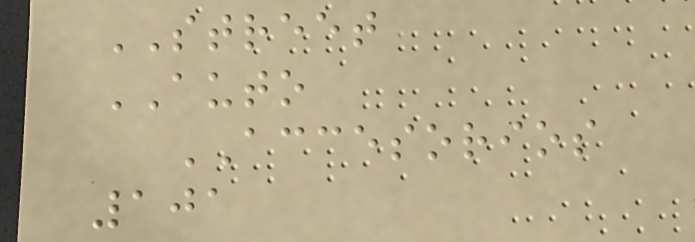STREET
AUTO
ACCESORIOS
101
